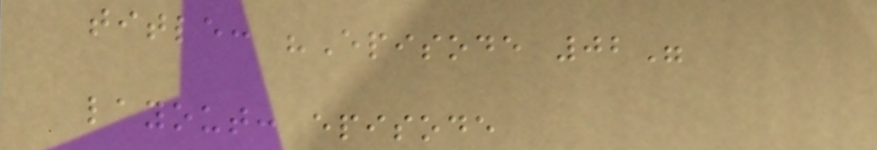title: "Episode 02"
layout: episode
